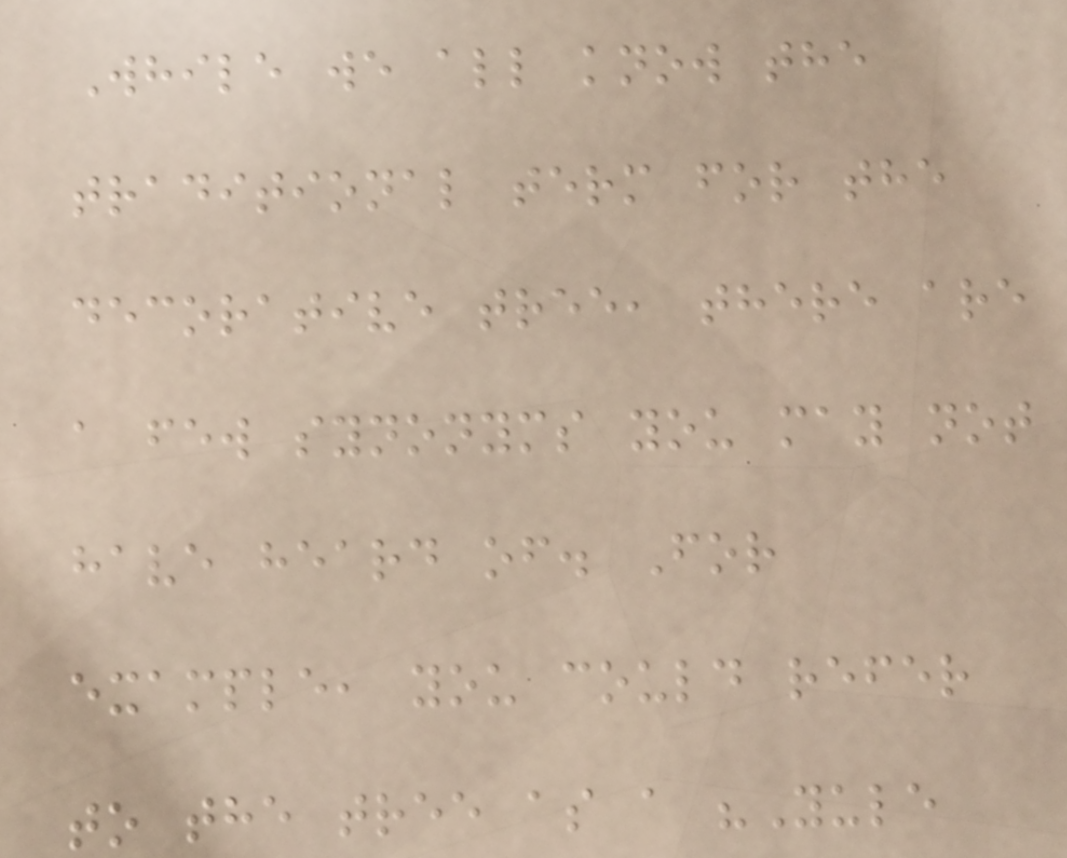While we all know the
traditional term for the
decorative tree, there are
a few synonyms you may not
have heard of. For
example, you could refer
to the tree as a "Yule
